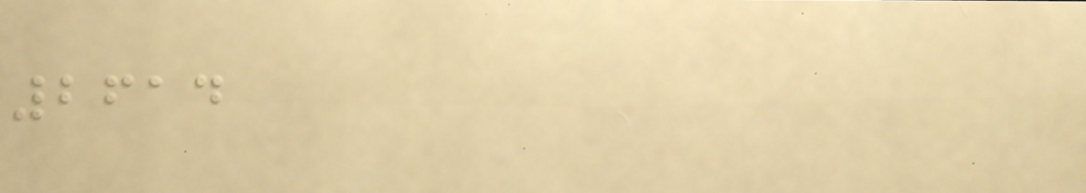2614
